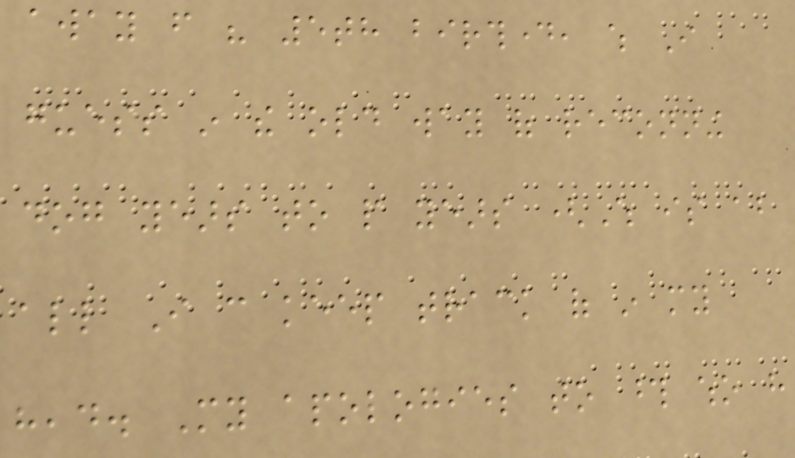away from his 5th birthday, which I
guess in the old way of reconning
dog years to people years (Which is about
all I can keep track of in my
head. My apologies to those who have
